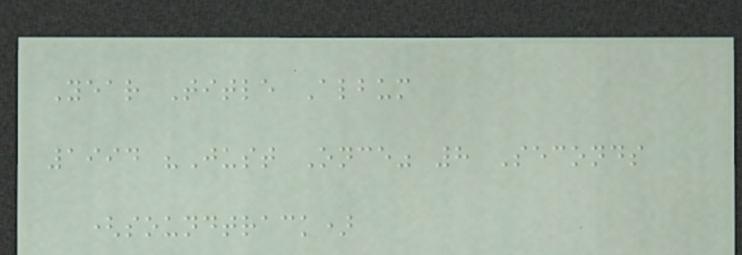Year Title Album
1994 "Just Once" 8 Seconds
(soundtrack)
